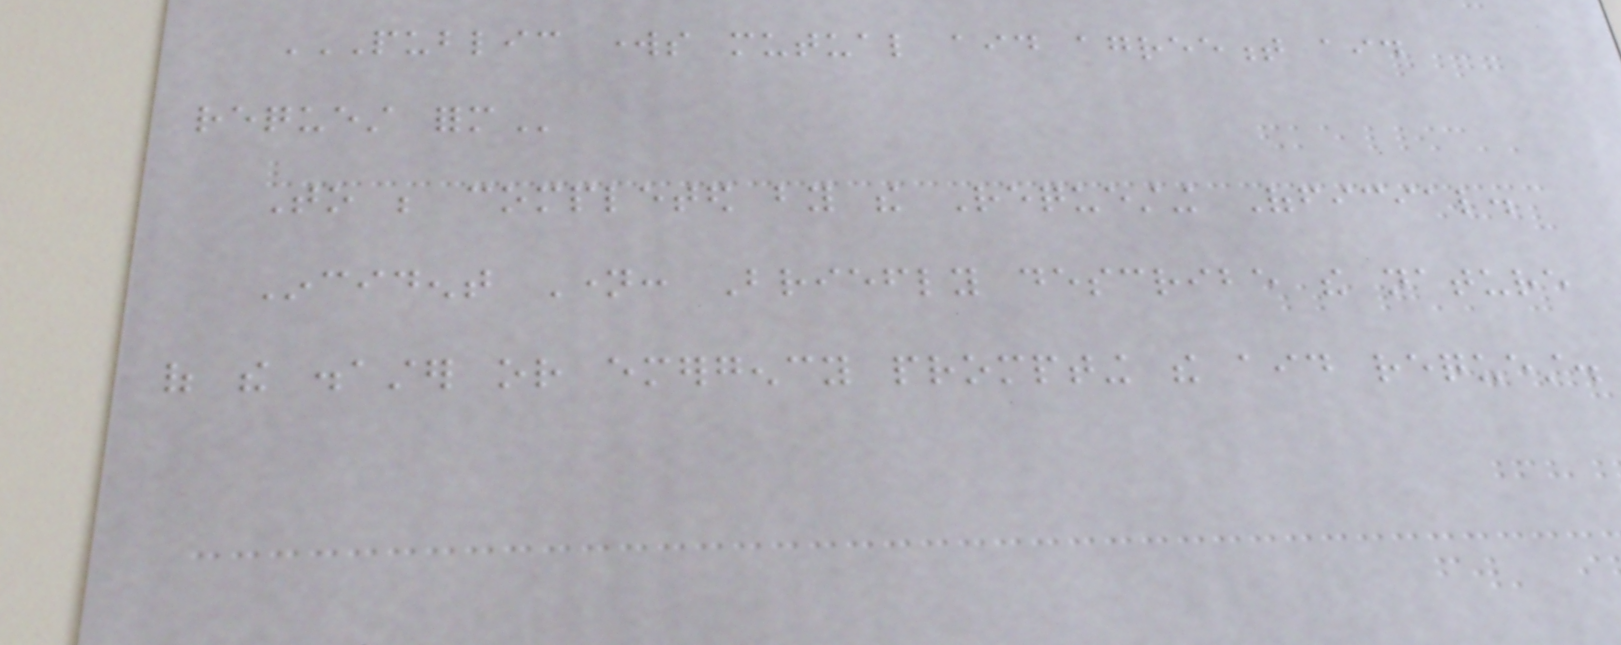PUBLIC WORKS MUTUAL AID AGREEMENT AID
REQUEST FORM
To be completed by the Requesting Official.
Incident Name: Briefly describe the nature
of the disaster or emergency prompting the aid request.
